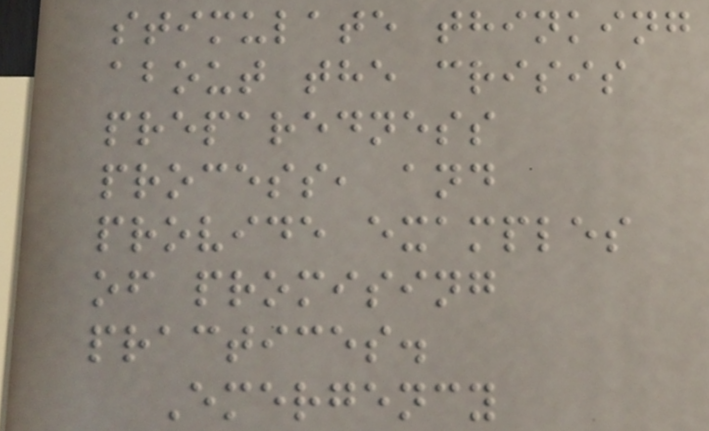stimulate thinking
about the crisis
preparedness
process, and
provide examples
of promising
practices.
Emergency
